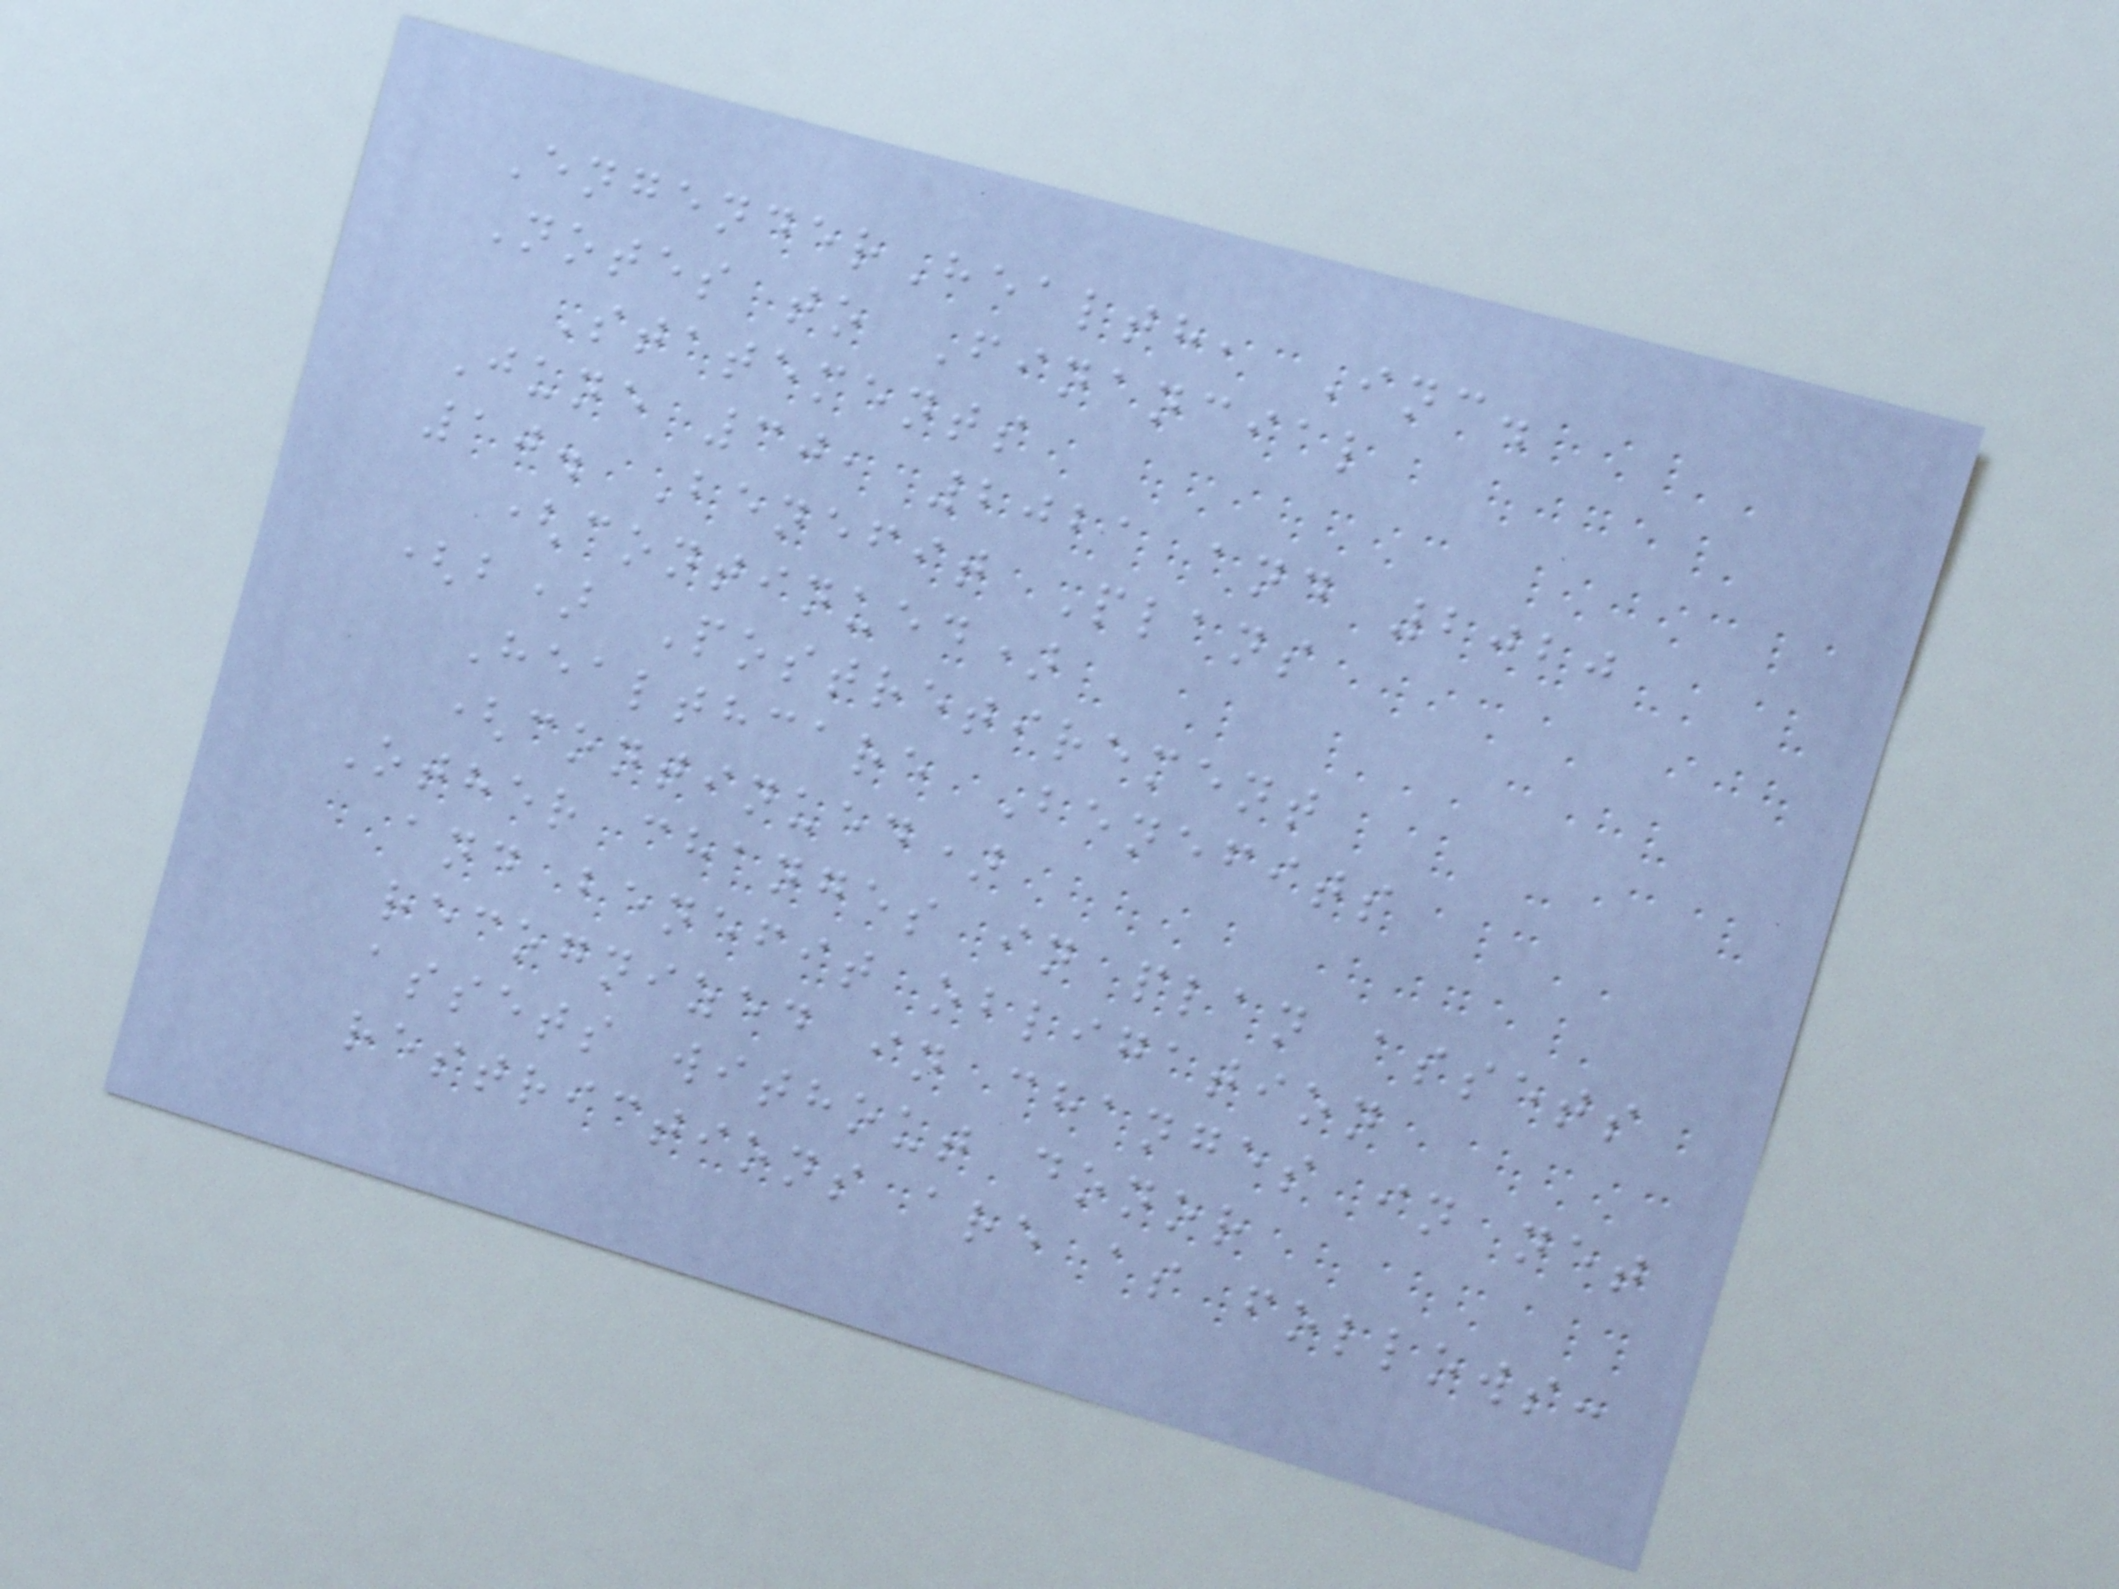EngenderHealth, Inc.
Notes to Financial
Statements
June 30, 2021 and 2020
10. Benefit Plans
(continued)
(b) Postretirement
Healthcare Benefits
(continued)
Other changes in plan assets
and benefit obligation
recognized in changes in net
assets without donor
restrictions are as follows:
